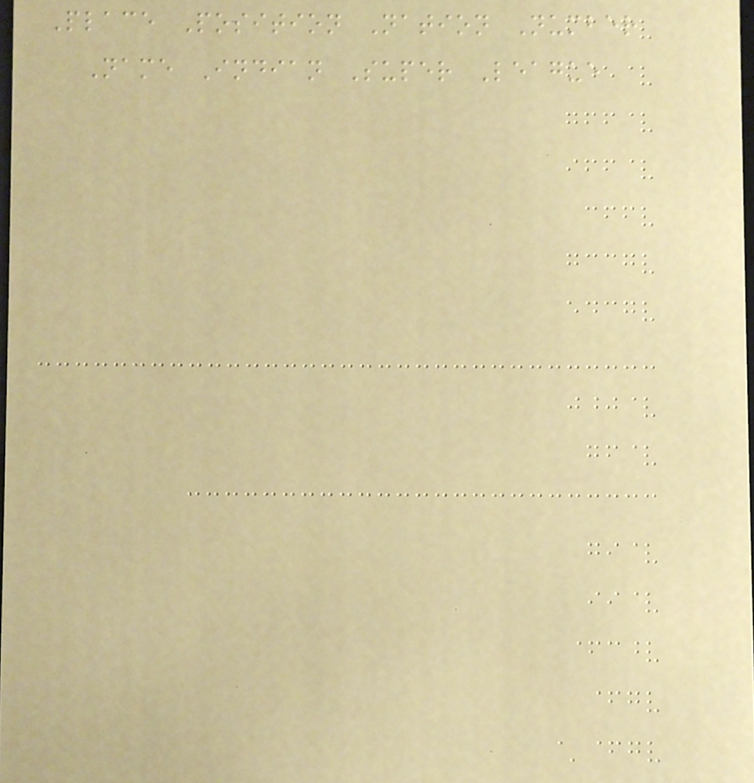Place Position Nation Number
Name Indian Super League
